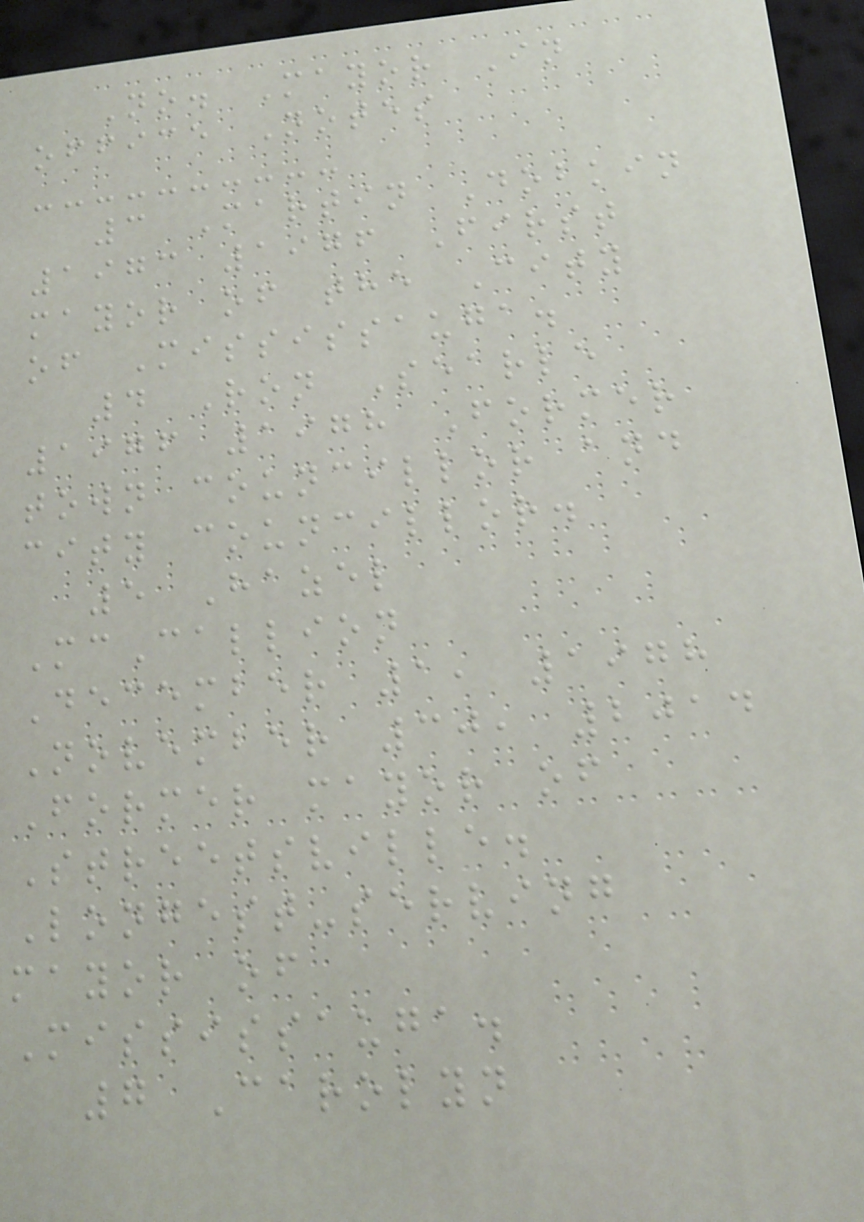No. Mayor In
office Notes
3 Martin Dobkin
1973 1976 First
mayor of the City
of Mississauga.
4 Ron Searle
1976 1978 Former
town councillor and
city councillor.
5 Hazel
McCallion
December 1, 1978
November 30, 2014
Former mayor of
Streetsville.
Longest-serving
mayor of
Mississauga.
7 Carolyn
